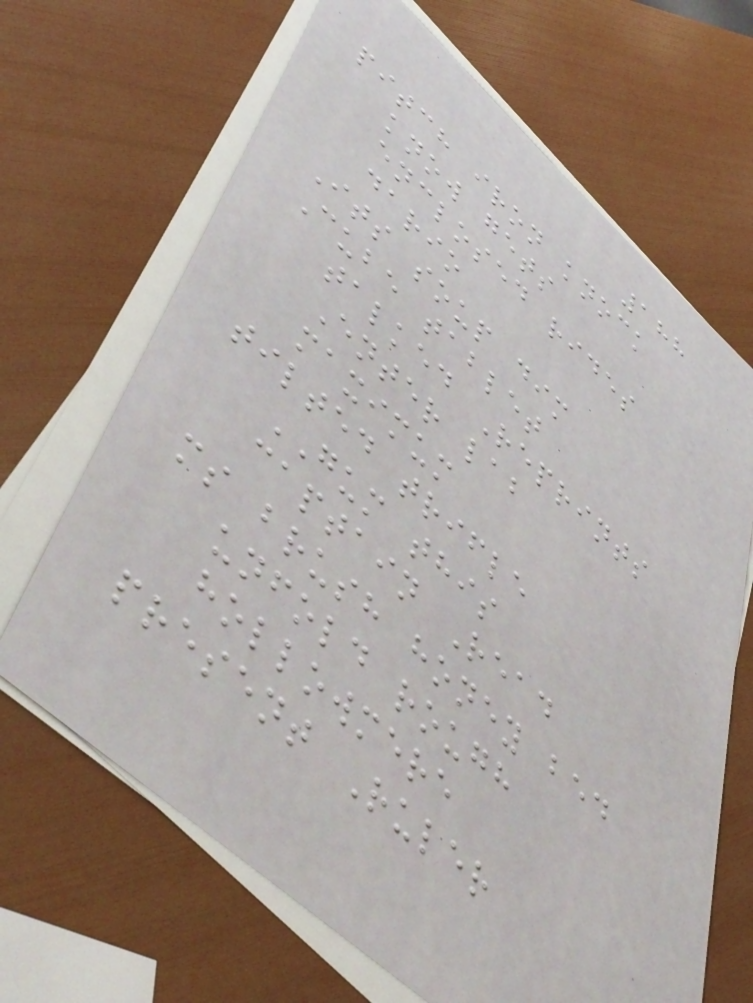188
pitch iron knock
know gets
enclosed rides
dario
Its soup dim
Cube tablet
talked Reprints
Enter lab
maximum
tilted trifle
GUM this
captain Read
ms brush honey bed
unfold rough
hollowmere
present Ruler
